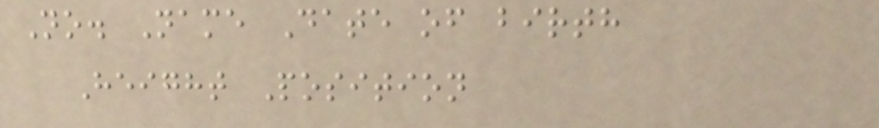No. Name Date of birth
Height Position
